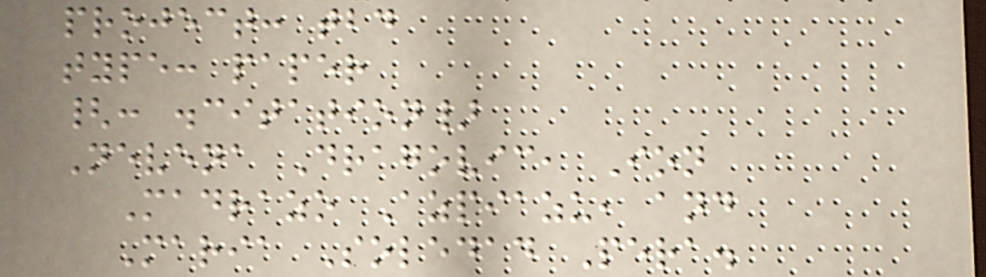project: tbd
type: paper
{: .citation}
Nevena Dragovic, Ion
Madrazo Azpiazu, and
Maria Soledad Pera.
